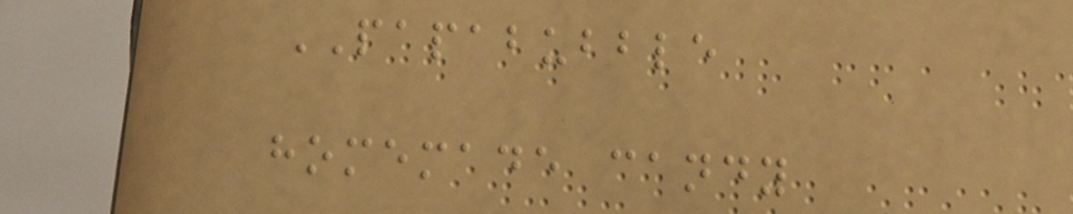PAPABUBBLE
homemade candy
